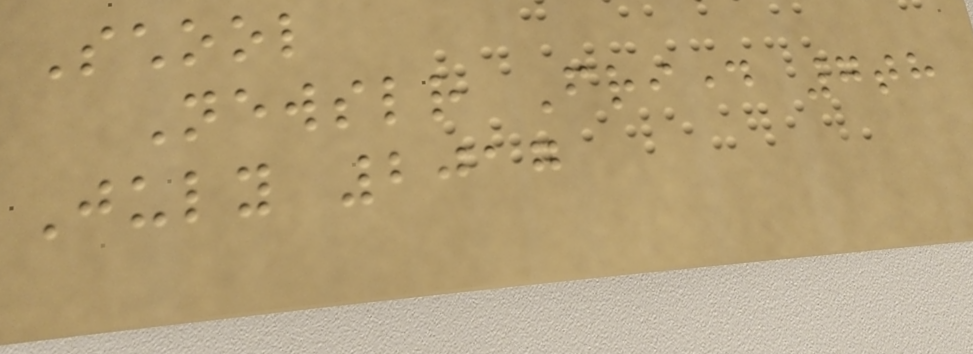School
Newsletter Friday 7th
July 2017
